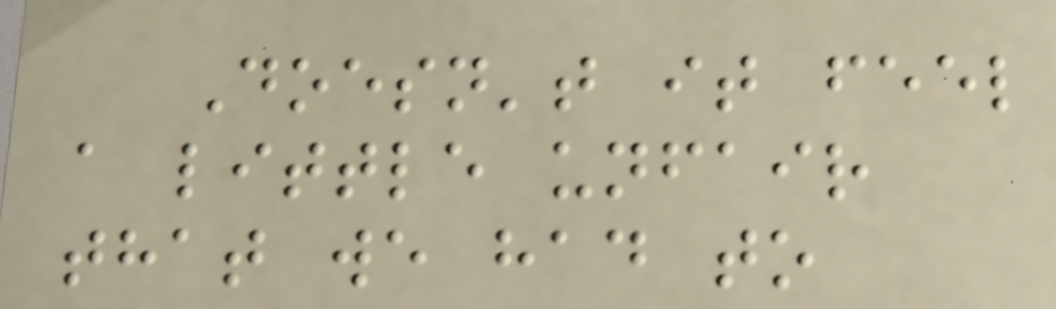Doesn't it feel
a little unfair
that we had to
